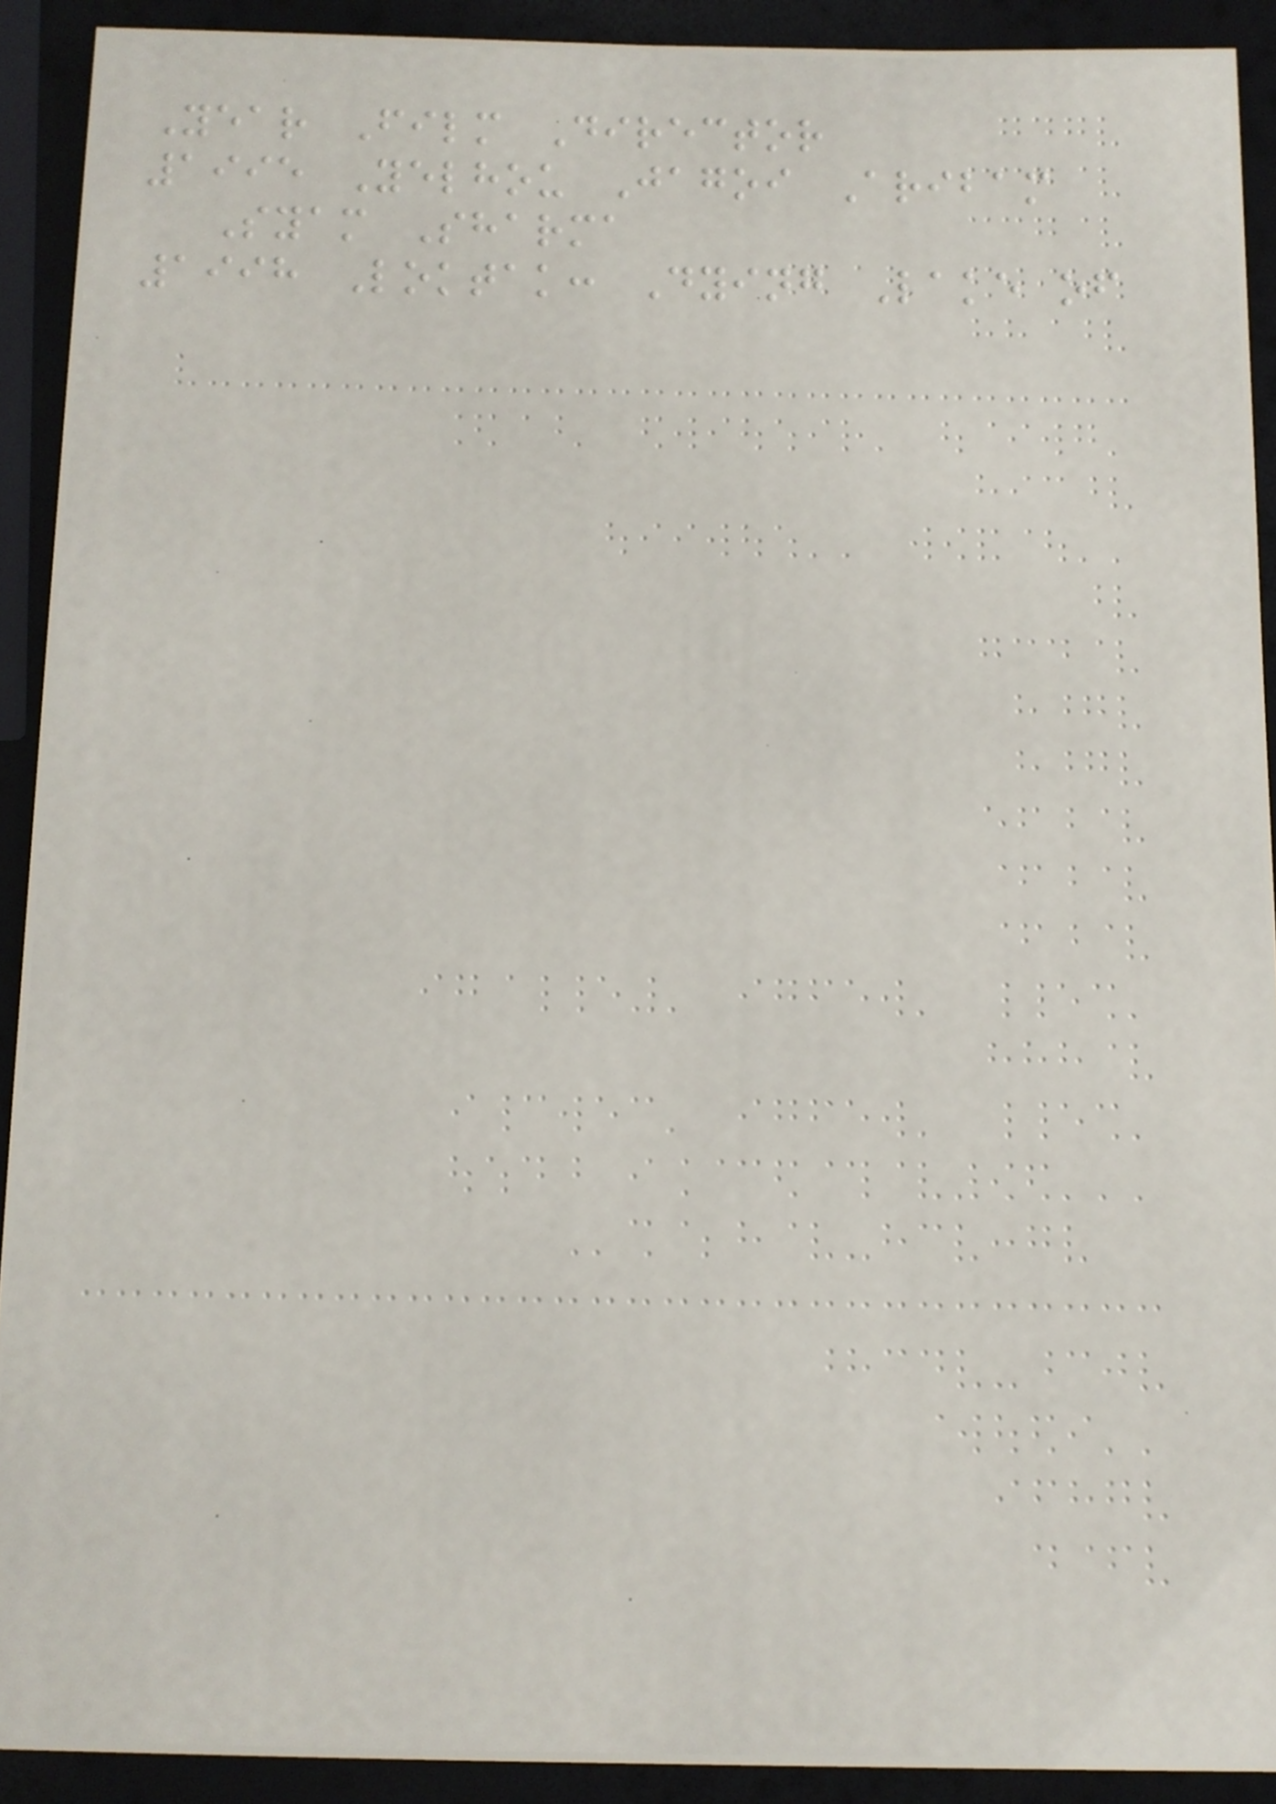Year Film Director
1995 Yelhou Jagoi Aribam
Syam Sharma
1998 Loktak: Dying Lake of
